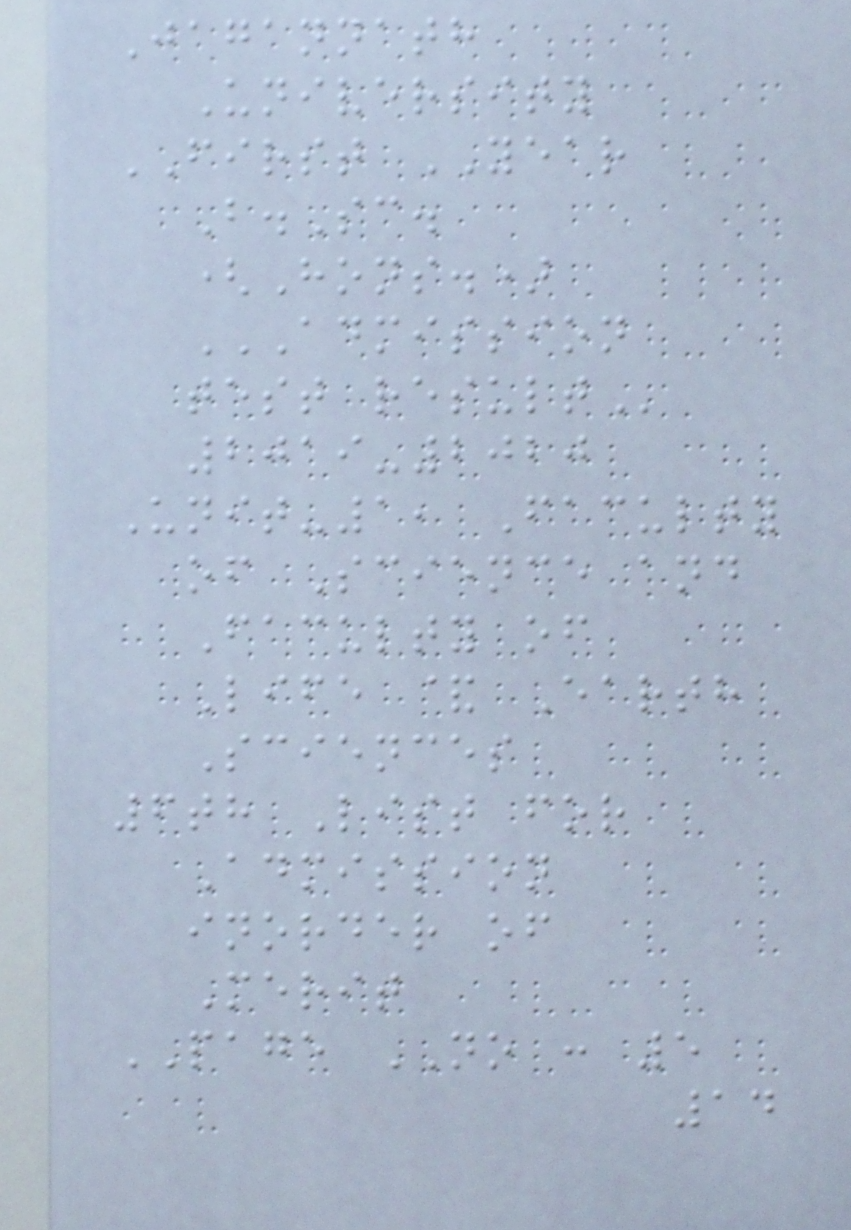Jagannath
University
FIRST YEAR
B.Sc.
(Hons.)
ADMISSION
TEST RESULT
2019-2020
Unit-1, Faculty
of Science and
Faculty of
Life & Earth
Sciences
6th List for
Admission
inorder of
Merit
PAGE NO : 5
14
